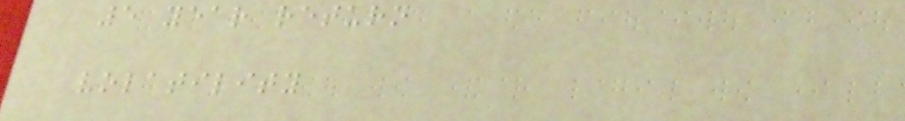5 year return
volatility
